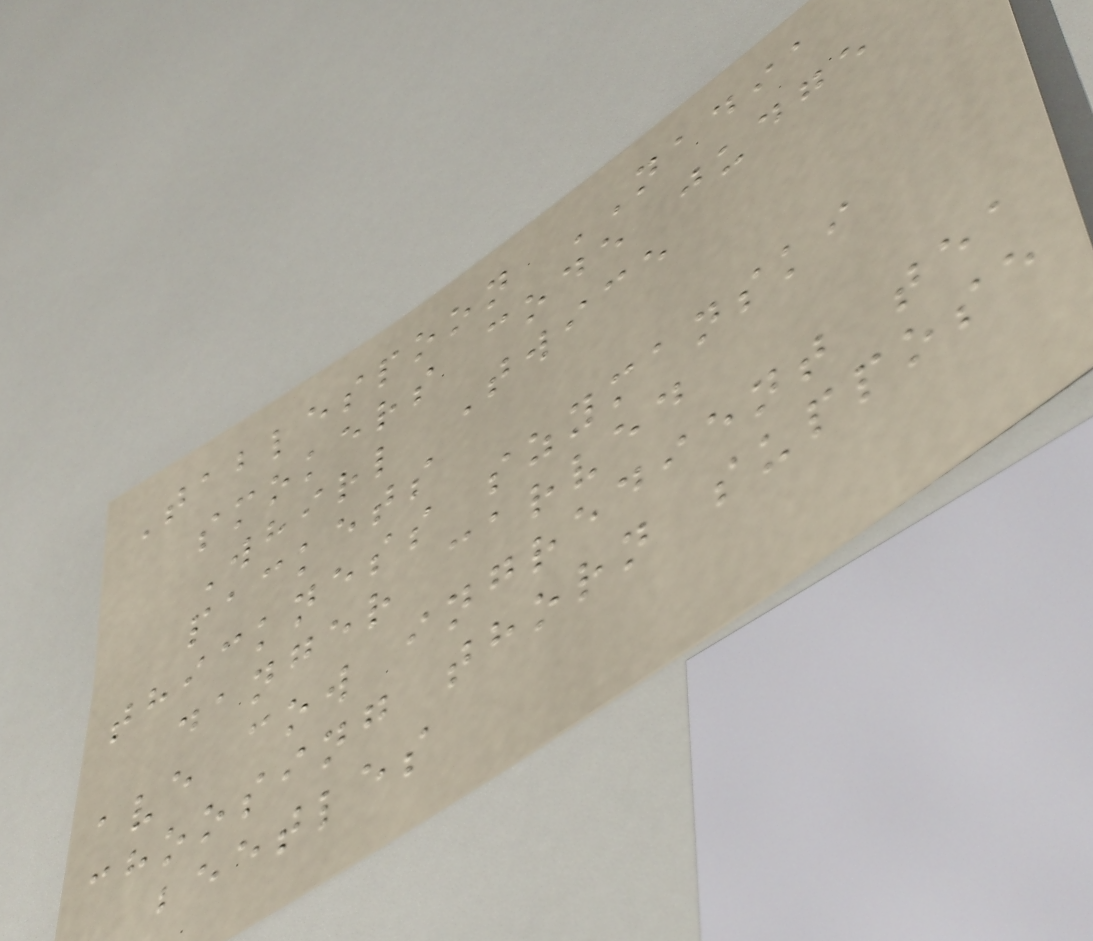Tablespoon NADIA
smokers code judge
Whirl Twice
packets
thickness szymanski
danger carved
ave cow ingredient tea
choosing thorn suppose
beetles
